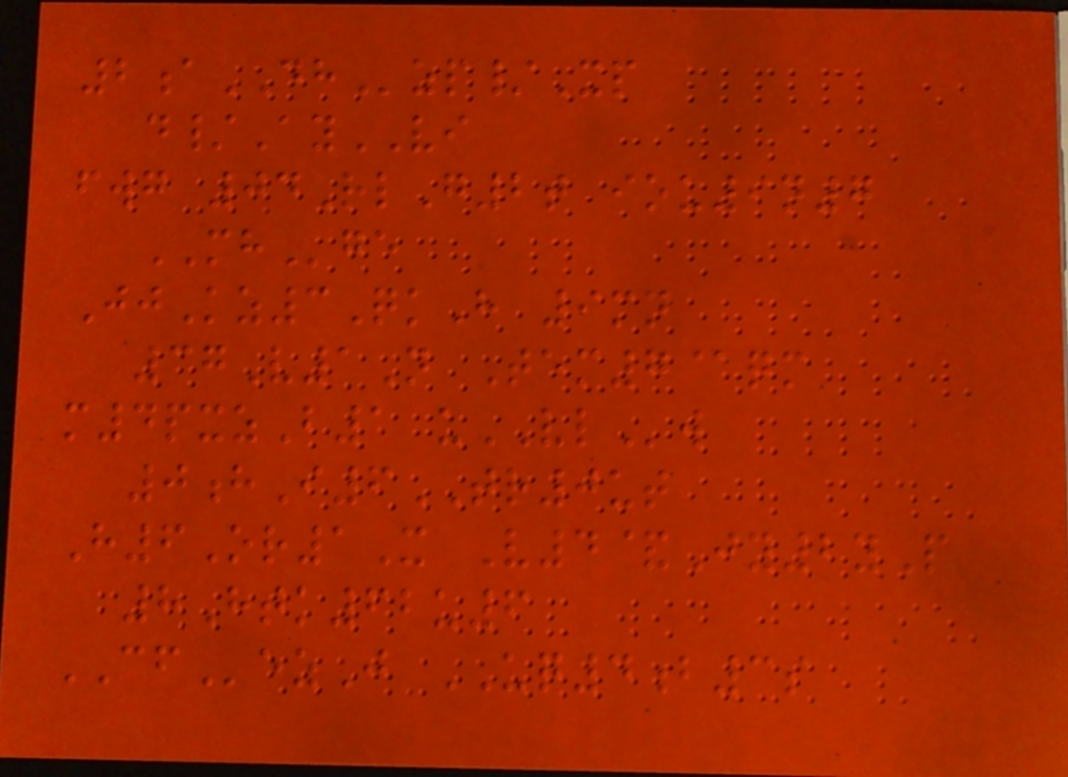2aDHzp/Xp
d/AyVI
fwg 04RlG2t iou9n7
MHge
JjKz3QkH 9mn
37V1N Tem7@qm
m4pxzB1 uVLw
0hI6TR0ut
H6Or1X V4&Jy2yP
8Htk62u6
CFezJ UQ4b3s
